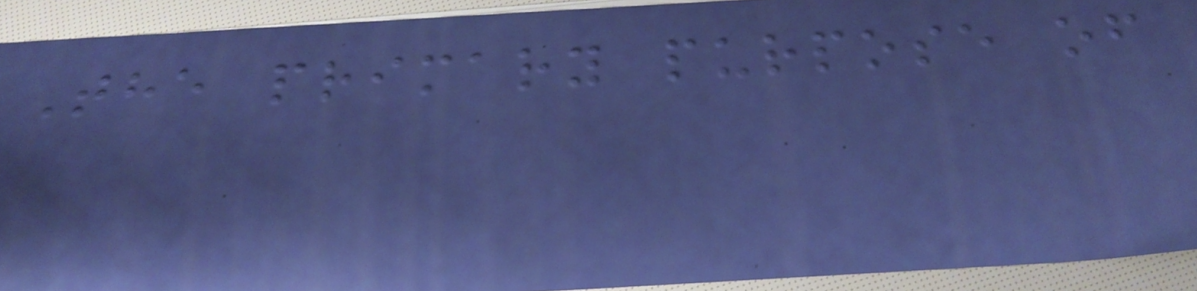The primary purpose of
